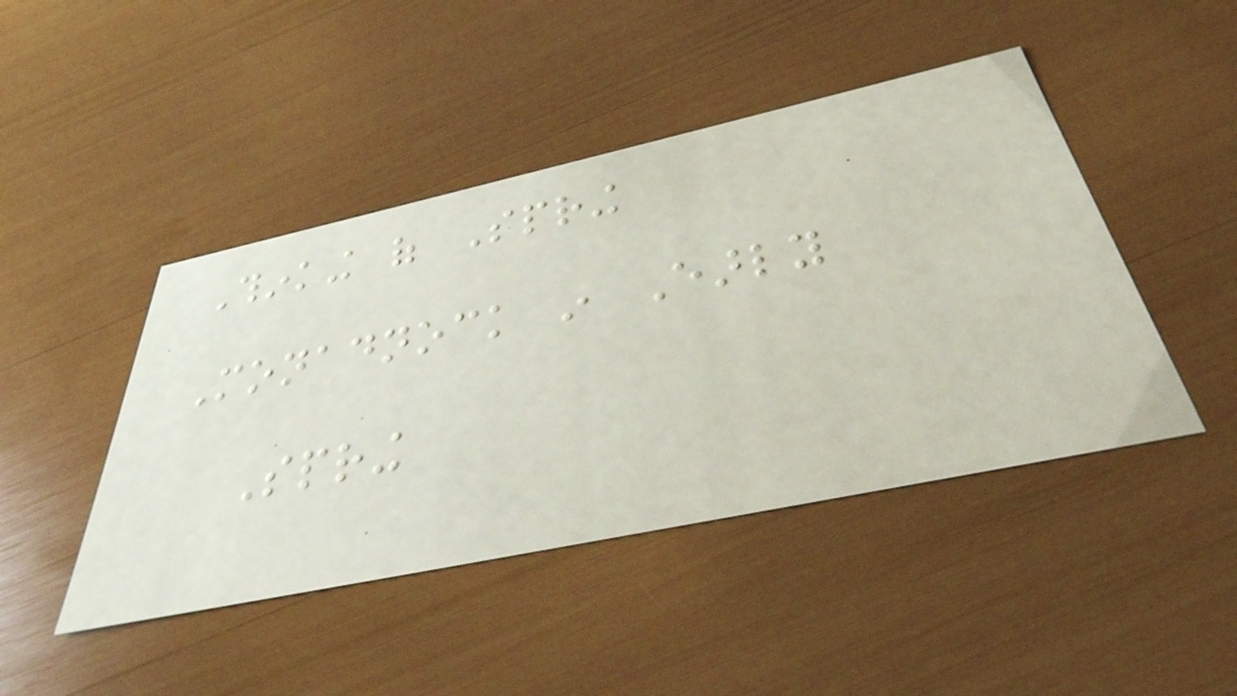Thinking of Spring
Monadnock in Early
Spring
